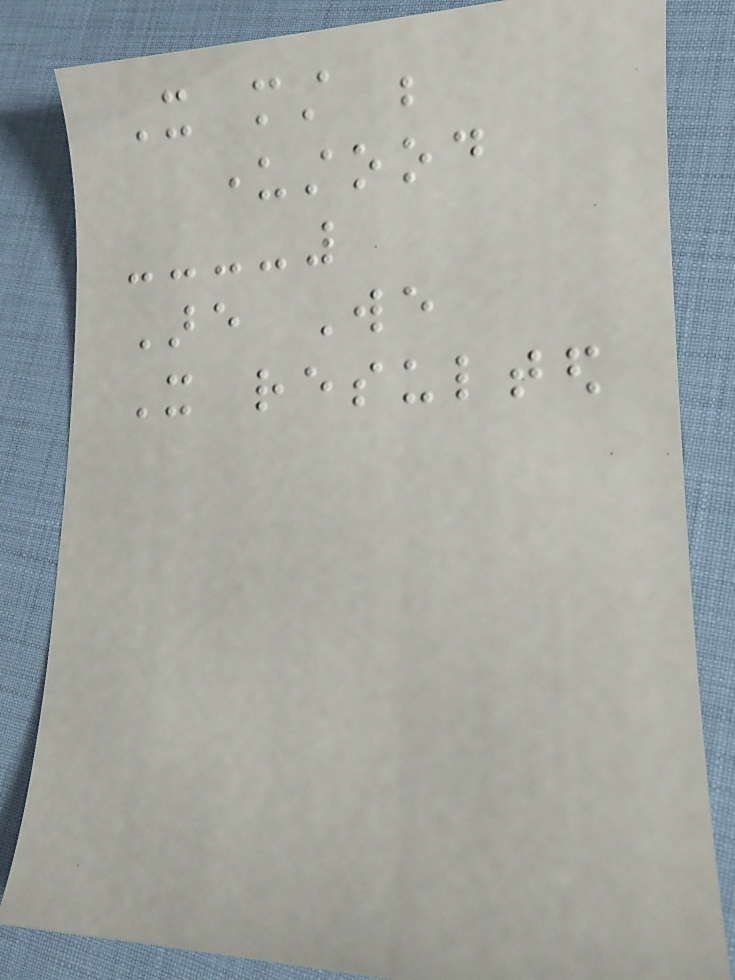It must be
understood
Are We
It resulted
